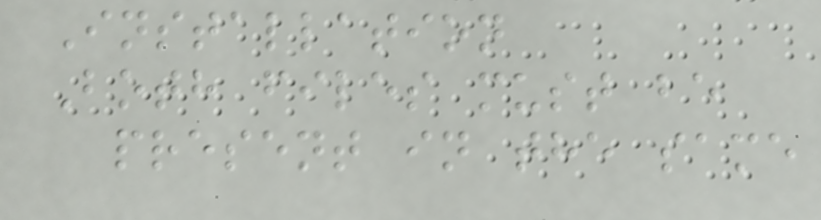Installation
Both files must be
present in the same
